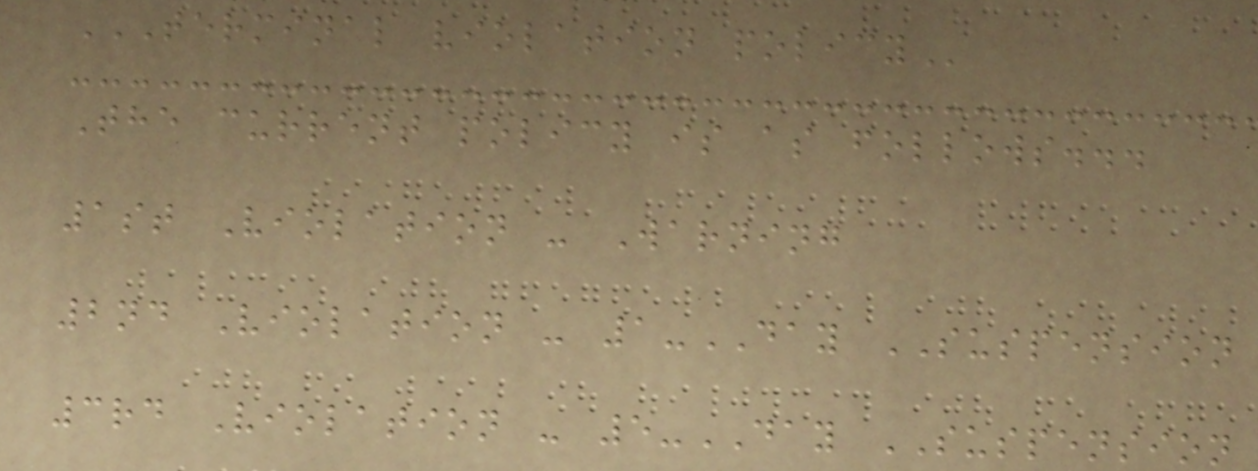TERMINAL VIOLATION POLICY
The current policy is as follows...
1st Violation - Warning
2nd Violation - 1-DAY SUSPENSION
3rd Violation - 5-DAY SUSPENSION
